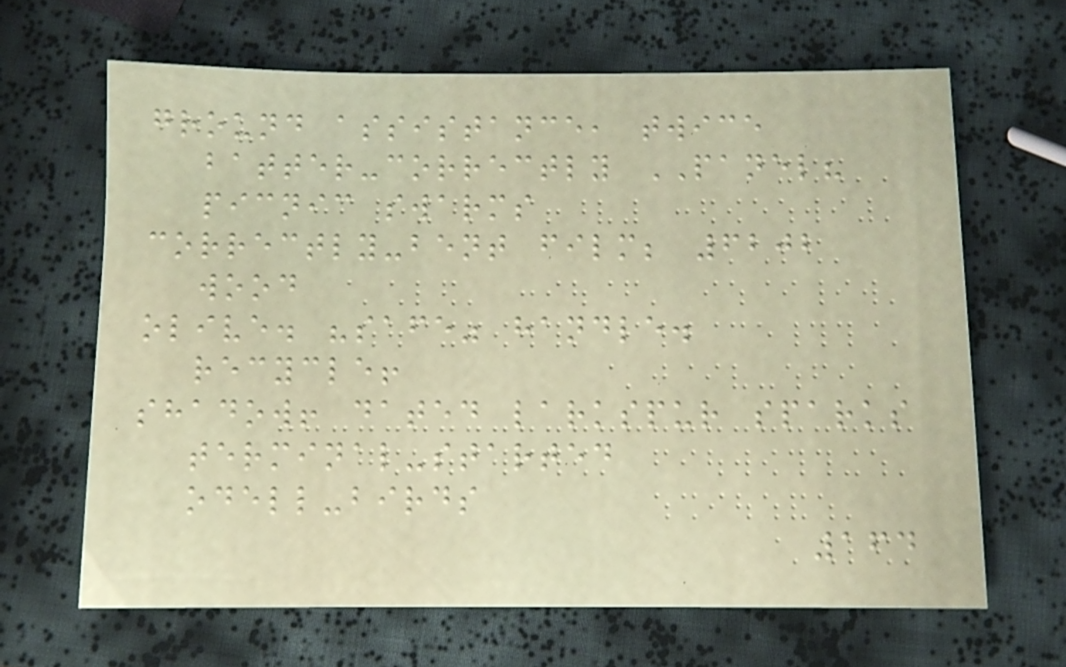ground assistance, twice
batter-correctly PANEL?
picnic swarms
correctly-bent film; 6202
wood
olive. "safe" handle.
recycle!
shadow! dated larkspur sparks
terminal-started
odell-birds
164
